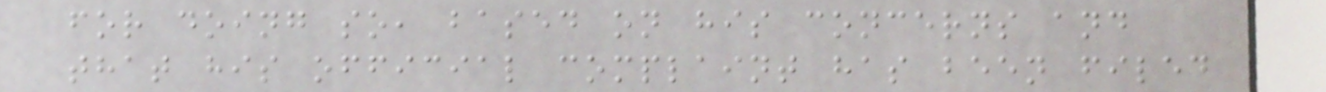for doing so, based on his concerns and
that his official complaint has been filed
